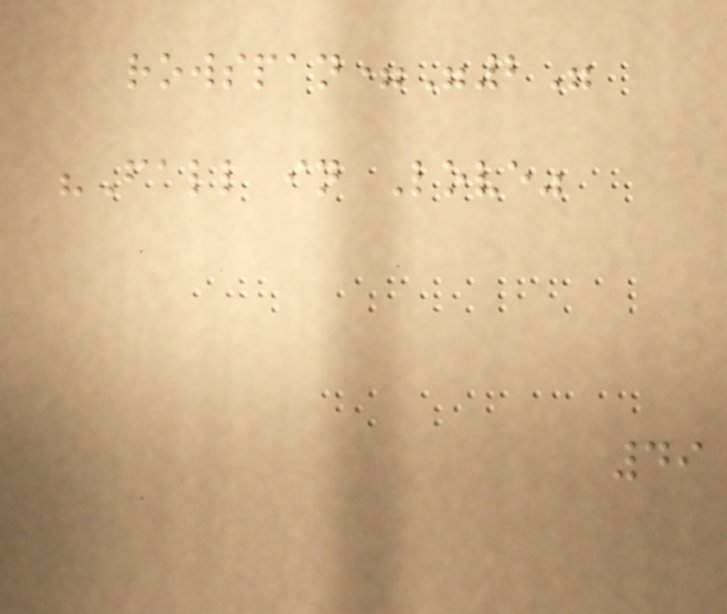rowspan="2"
"Fall in Love"
49
